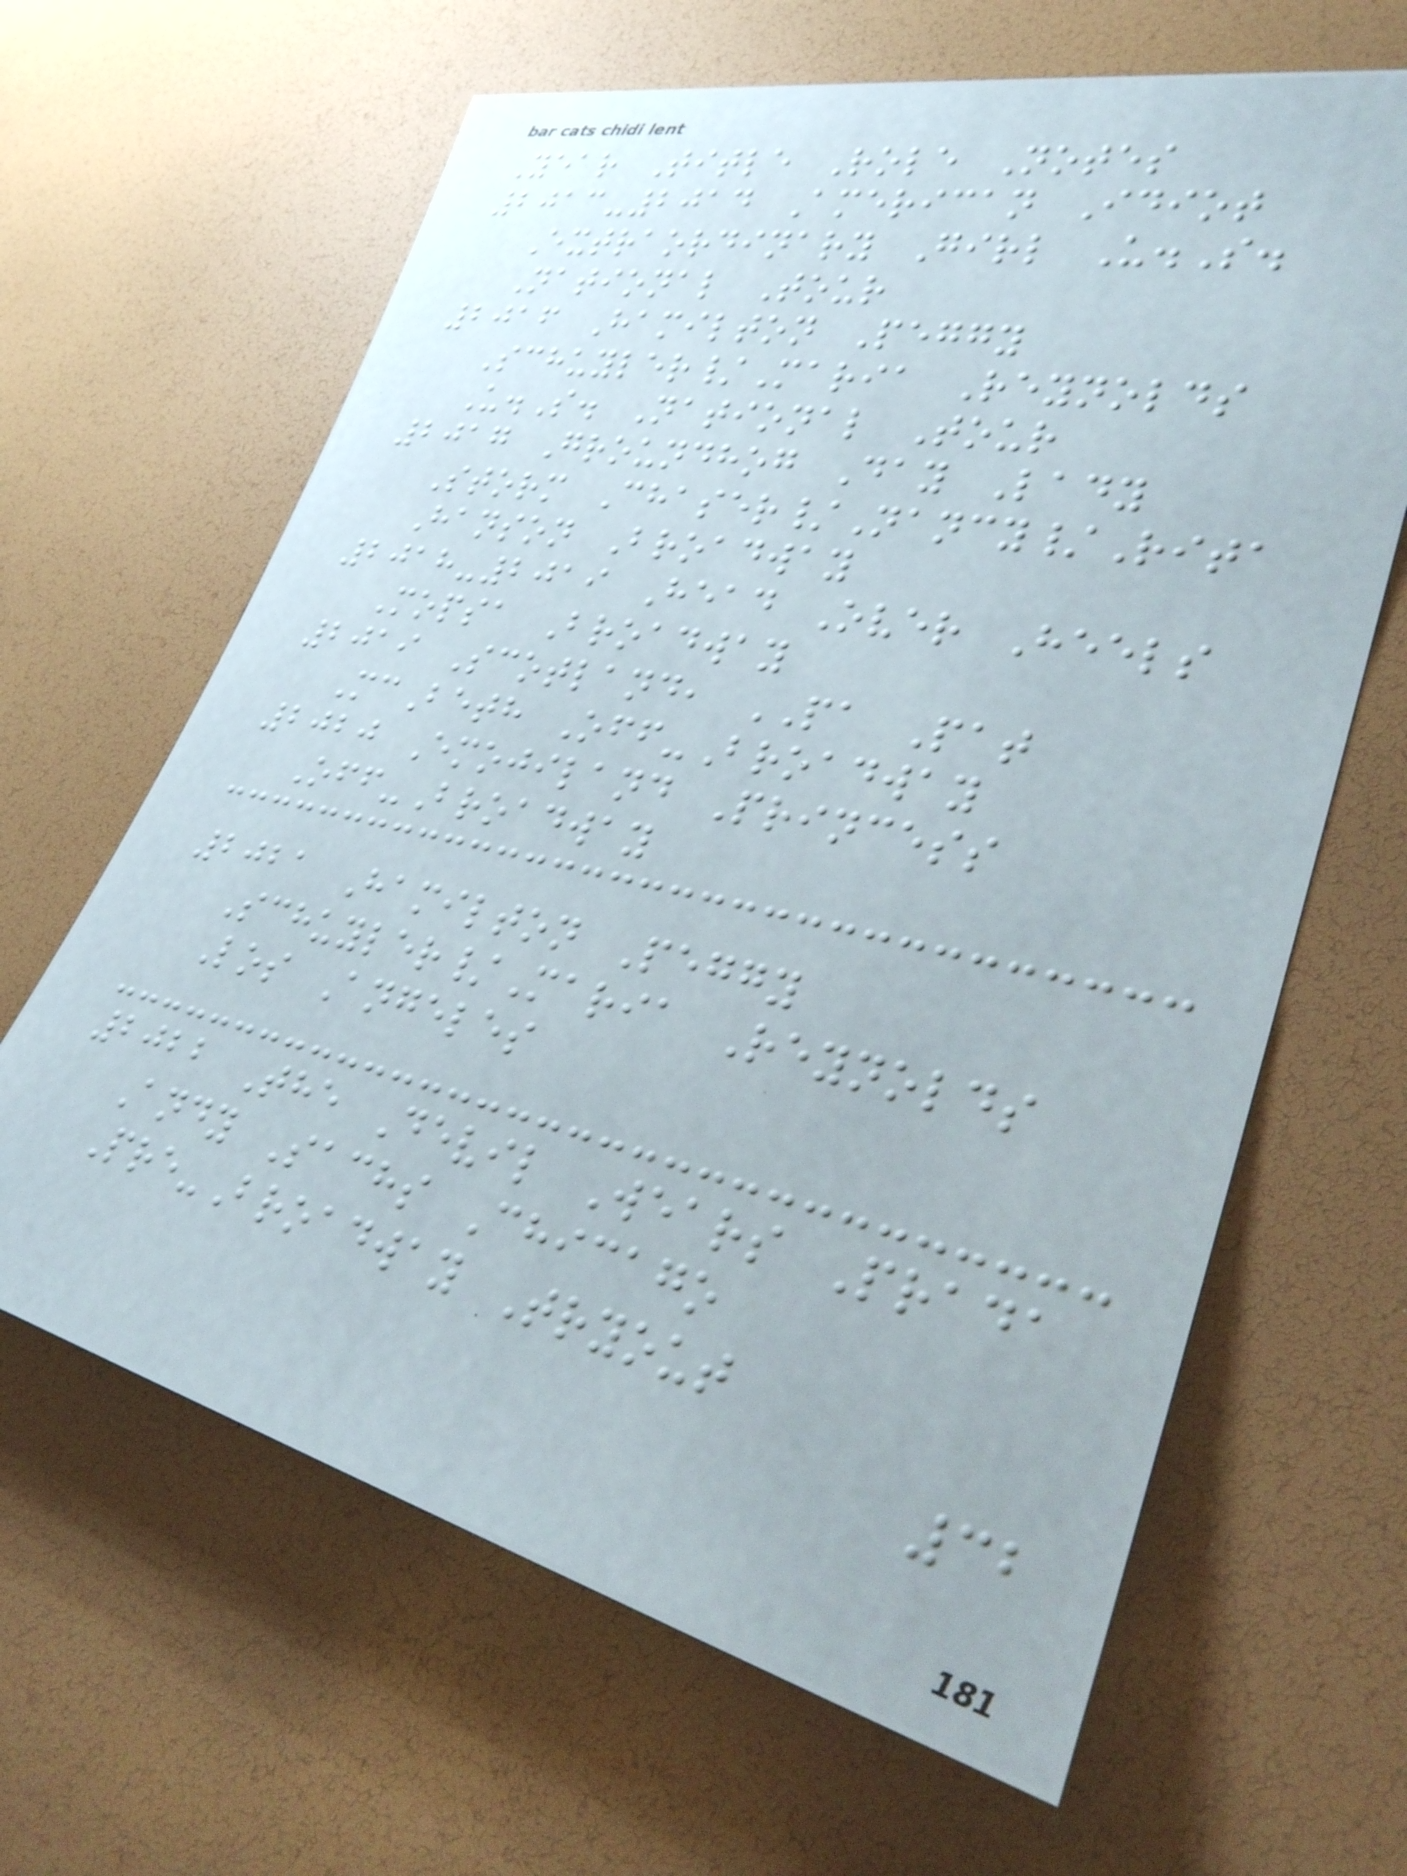Year Title Role Notes
2013-2014 American Idiot
Extraordinary Girl U.S.
National Tour
2016 Hamilton Peggy
Schuyler/Maria Reynolds
U.S. National Tour
2017 Groundhog Day Lady
Storm Chaser/Nancy/Rita
Hanson Broadway
2018-2019 Head Over Heels
Mopsa Broadway
2019 Scotland, PA Pat
McBeth Off-Broadway
2020 Emojiland Princess
Off-Broadway
2021 Hamilton Peggy
Schuyler/Maria Reynolds
Los Angeles
2022 The Devil Wears Prada
Andy Sachs Chicago
Pre-Broadway Tryout
32
